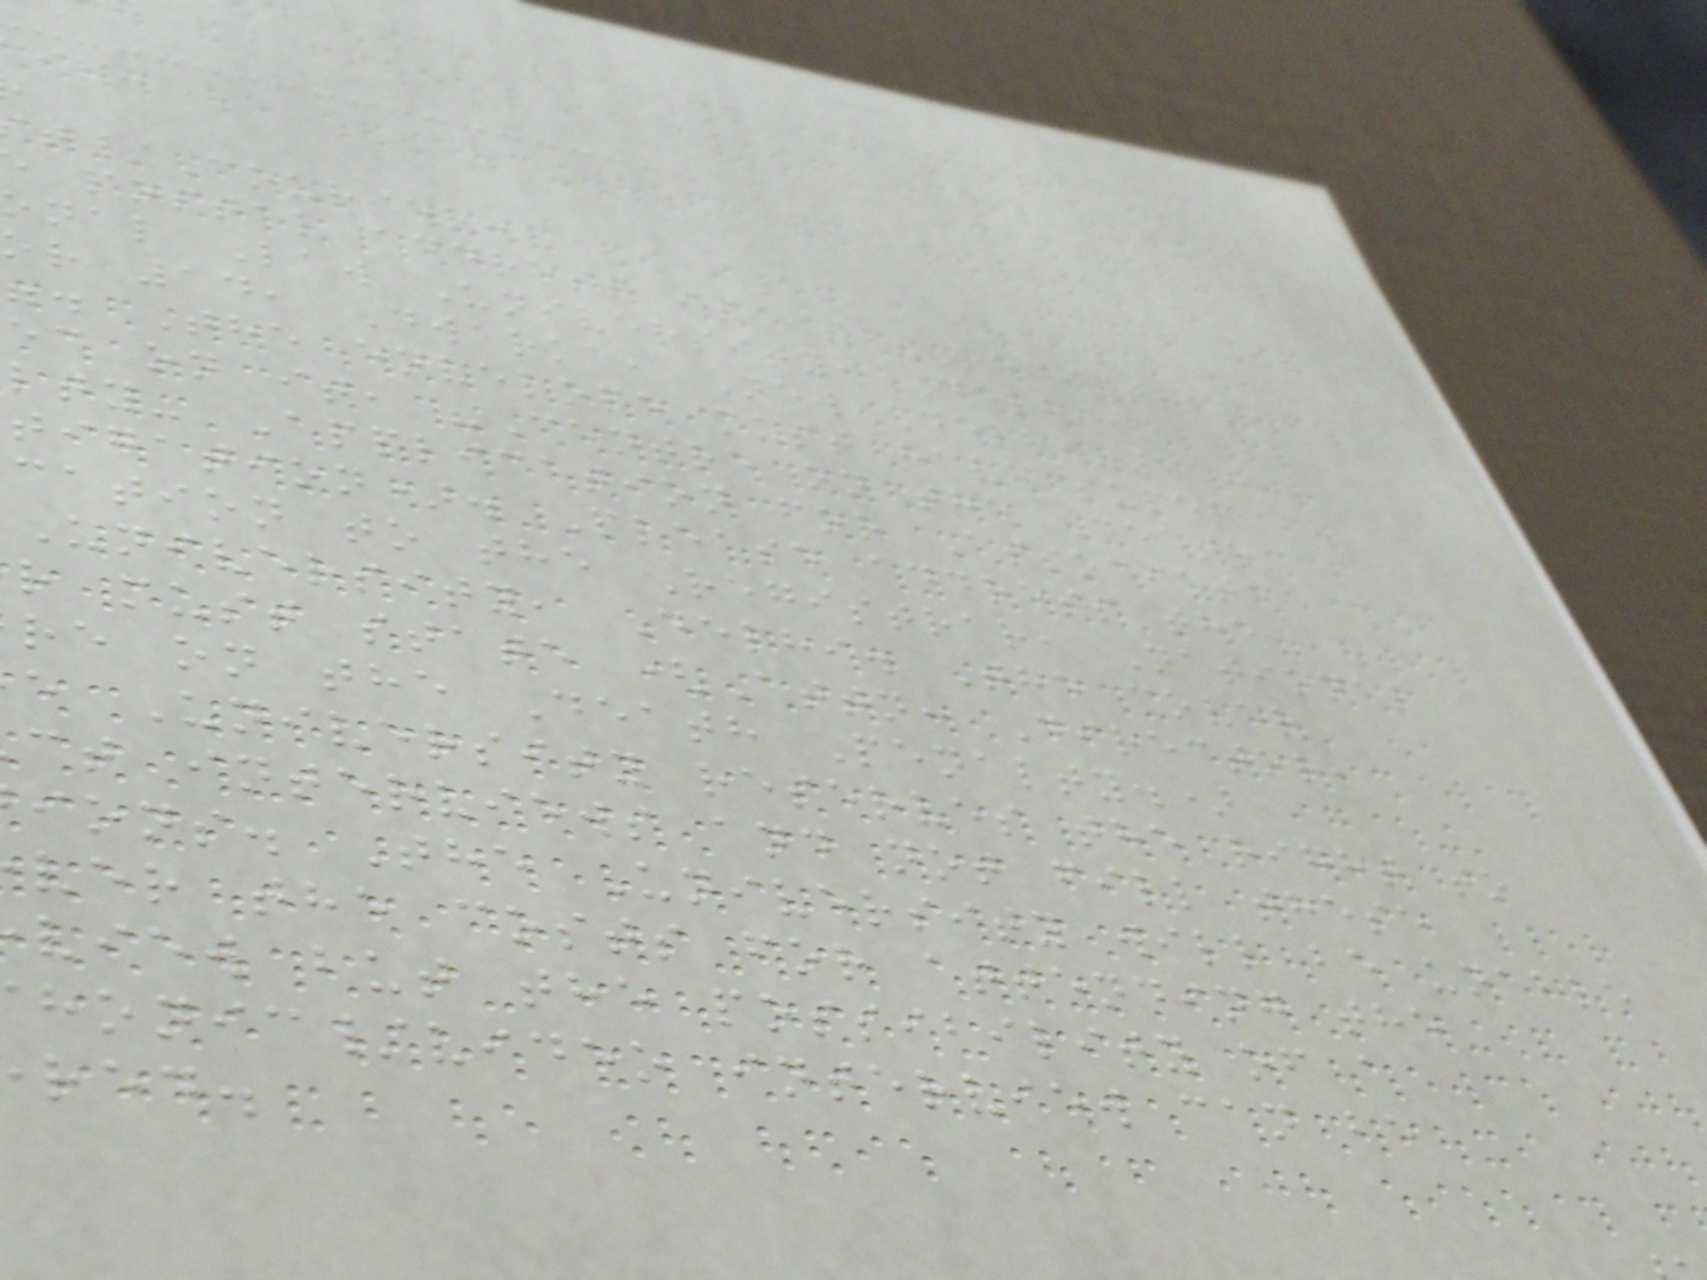t/Courier:
postal address is is "Registrar,
nal Law University, Delhi,
or 14, Dwarka, New Delhi-110
. The envelope must have super
ed on it, "Centre on the Death
lty- Application for Associate
tigation). Please address the
cation to the Registrar, National
University, Delhi. The cover
r must state (Attn: Director,
re on the Death Penalty.)
e University reserves the right to
ct interviews and not fill these
ions. The University will be unable
ver the costs for attending the
view but the possibility of a
honic/video interview can be
red.
